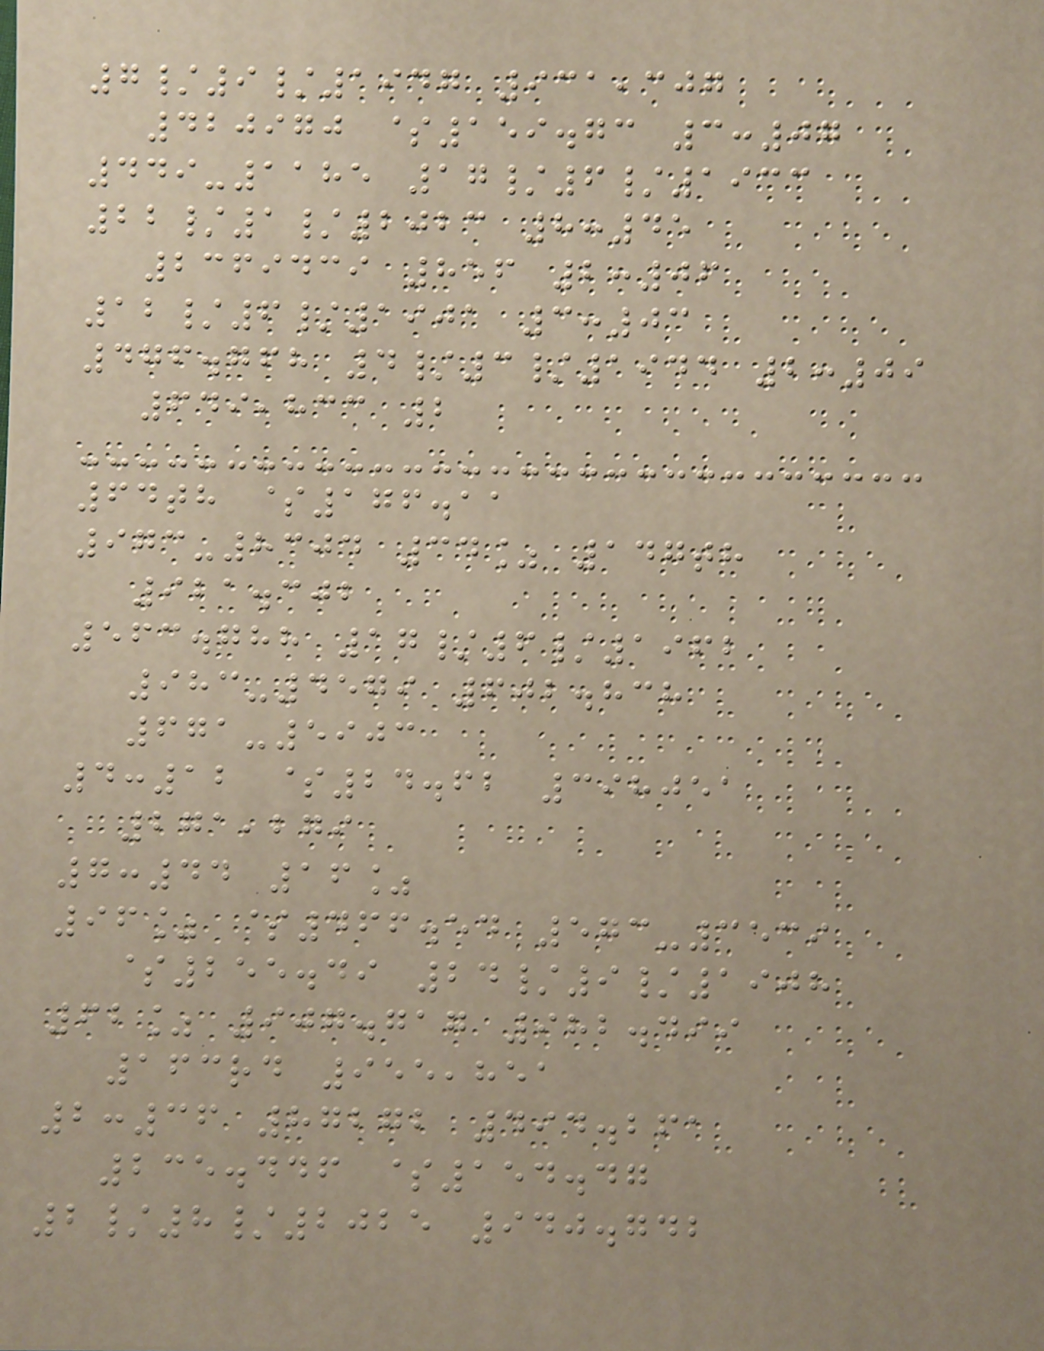7/9/1947 931,307
420970 $159.73 3:07
449-1185 17/6/1933
22/1/2023 8:45
2369439 856 2:06
12/6/1901 3:03
476.768 4/3/1944 2:09
649,833 2
64th $176.11
973-8304 34% 147th
921.302
563.788 17/6/1962
983-4579 602.838
671-5903
4:12 $24.62 398051
271,279
7:44 16%
96% $466.54 573-3539
$255.49 24/9/1908
62% 907.717 982.499
163rd 955,851
2:36 87272 494.261
235.446 $154.47
2/8/2025 940.742
